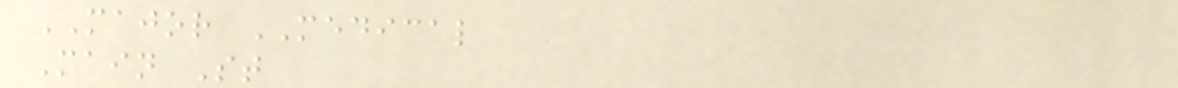MAJOR MEDICAL
Main St
